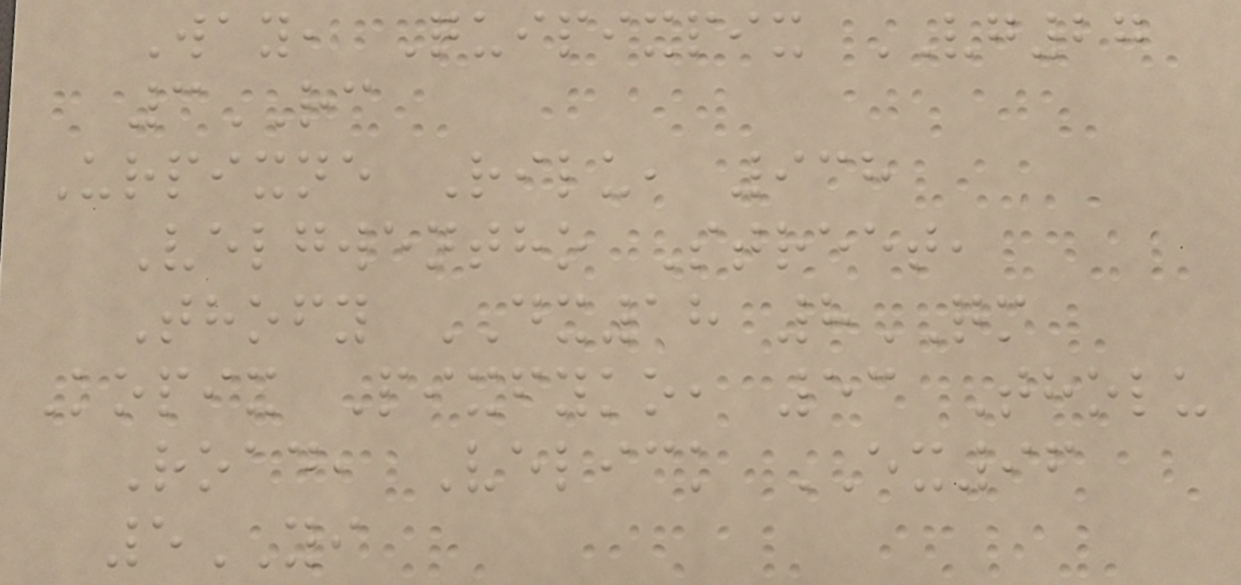Way, Quipixpix VG27
3RC
Urpixne Rilu, 938
Velgwentho Street,
Thofy DX18 8QM
Kopix Pixfyko, 53 Tholu
Road, Velick EX96
5YI
